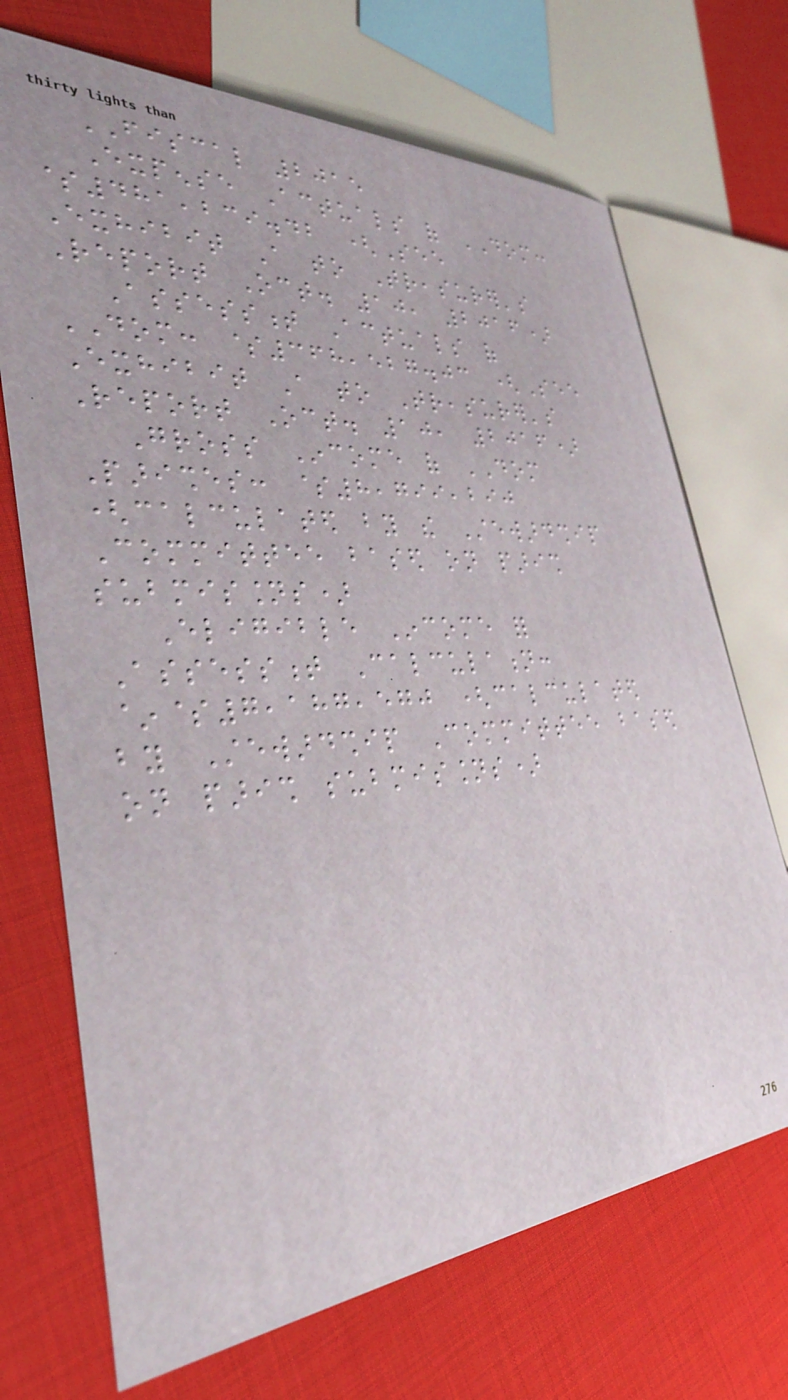FISCAL 2015
Expense Actuals of DOM:
$481,239.42 (See
Exhibit A to Treasurer's
Report Oct. 10, 2016)
Assessment Actuals of
DOM: $368,527.03 (See
Exhibit A to Treasurer's
Report Oct. 10, 2016)
Gross Income of DOM
Parishes: $8,799,290
(calculated by the Stewardship
Committee based on parish
submissions)
Eligible Income for
Assessment Calculation:
~$7,187,570 (calculated
by Stewardship Committee based
on parish submissions)
